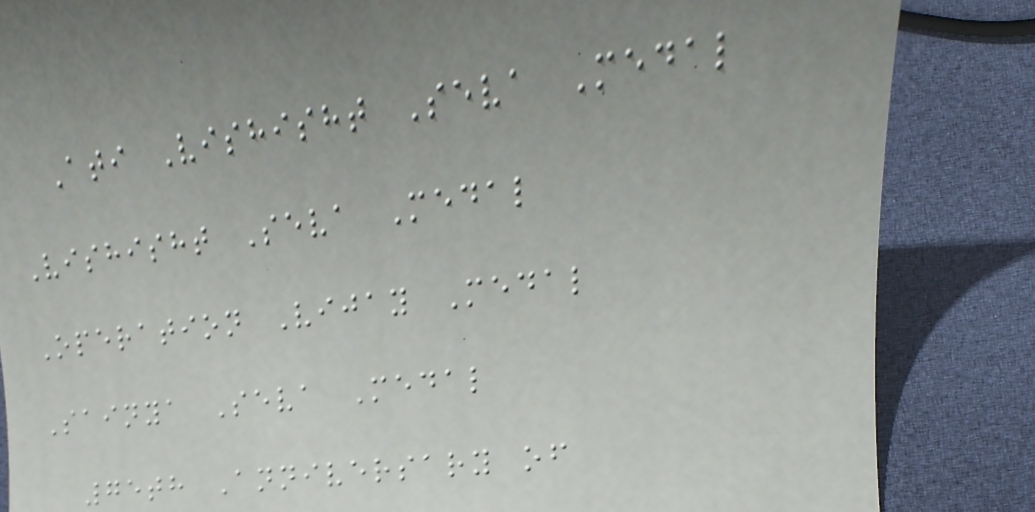Ati Vishisht Seva Medal
Vishisht Seva Medal
Operation Vijay Medal
Sainya Seva Medal
75th Anniversary of
